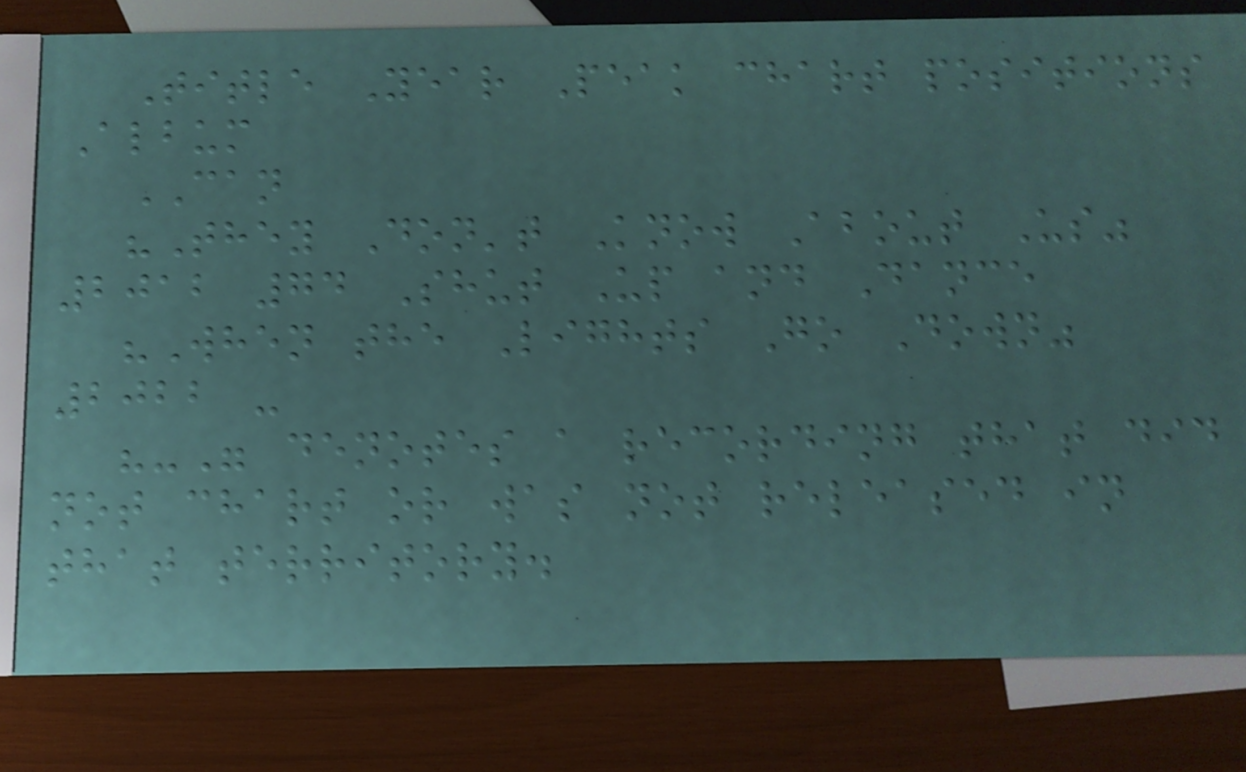Title Year Peak chart positions
Album
CAN
"They Don't Know About Us"
2012 74 Shut Up and Dance
"When the Lights Go Down"
2022 -
"-" denotes a recording that did
not chart or was not released in
that territory.
